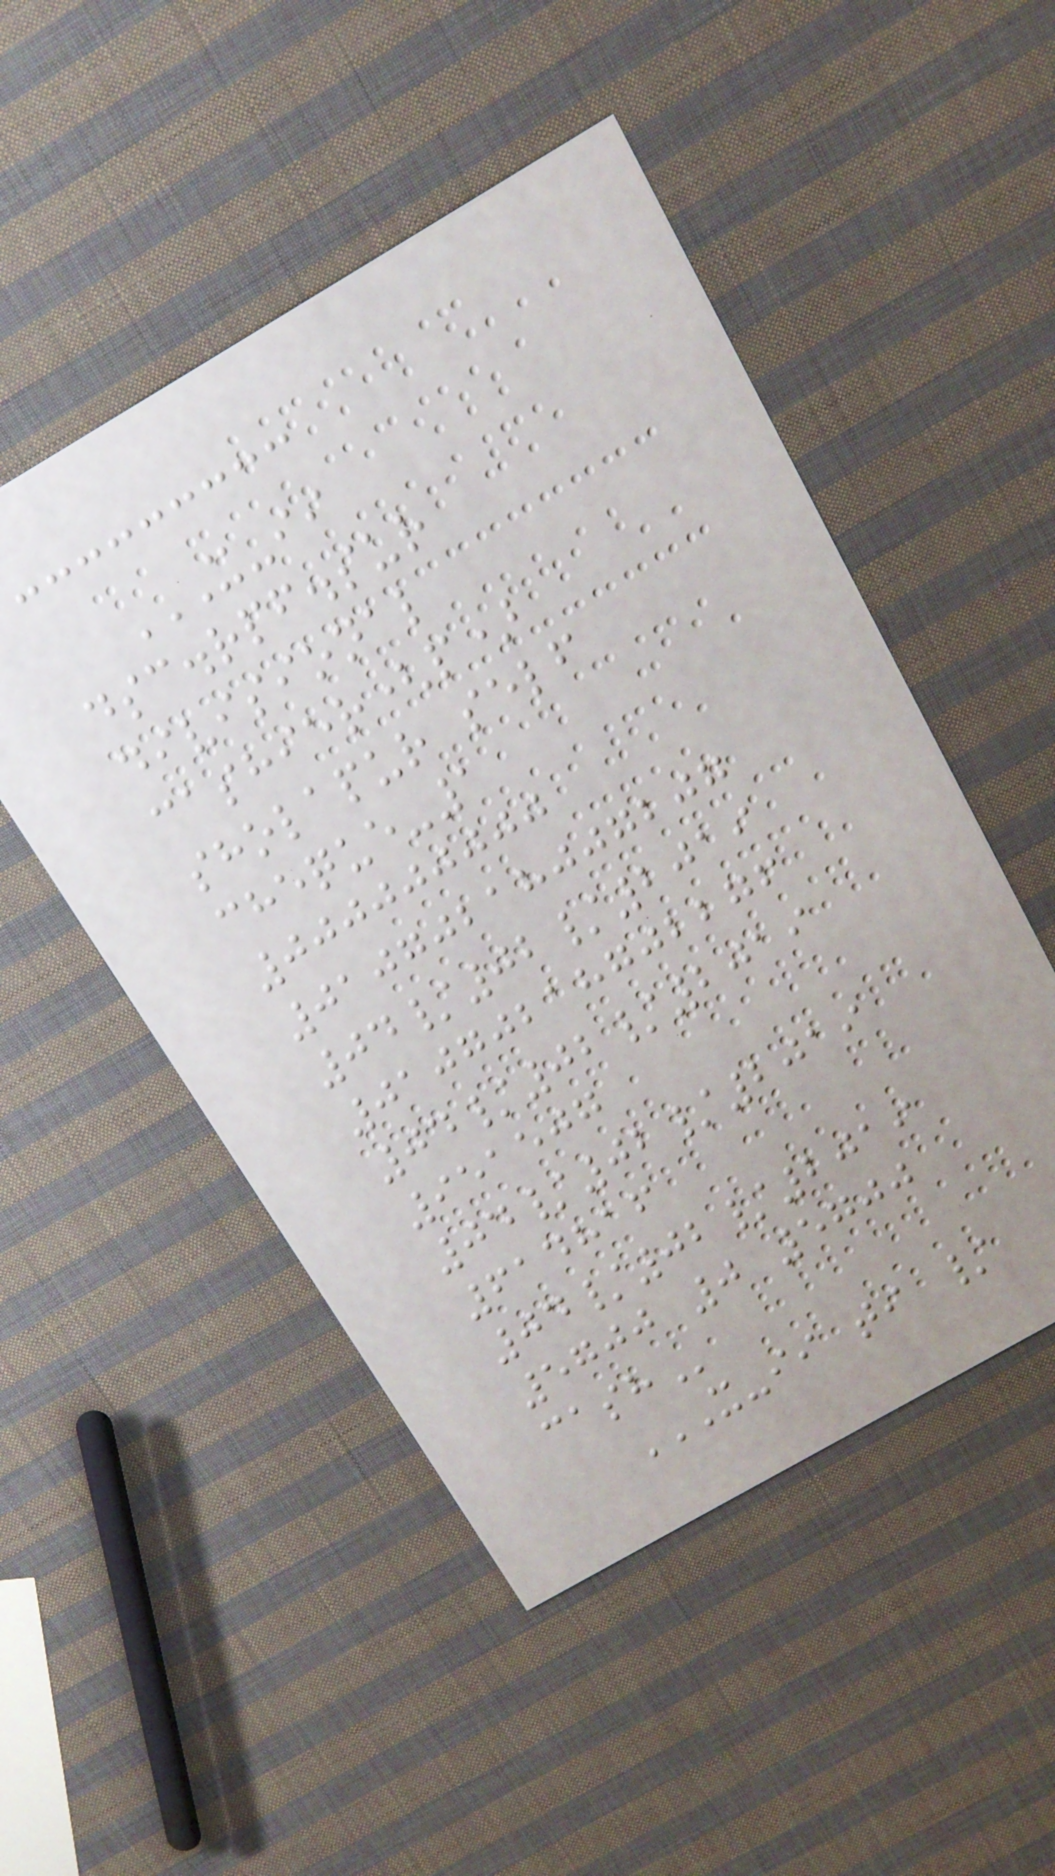X-II
DSC.RPF.SUR
DIVISIONAL
CASHIER(P)
SHOLAPUR SELF
CHEQUE-1
000000000
01070218007207
04/02/2019
01070218702276
04/02/2019
951507
04/02/2019
614816
04/02/2019
5700 0 5700
CASH
X-II TI /
